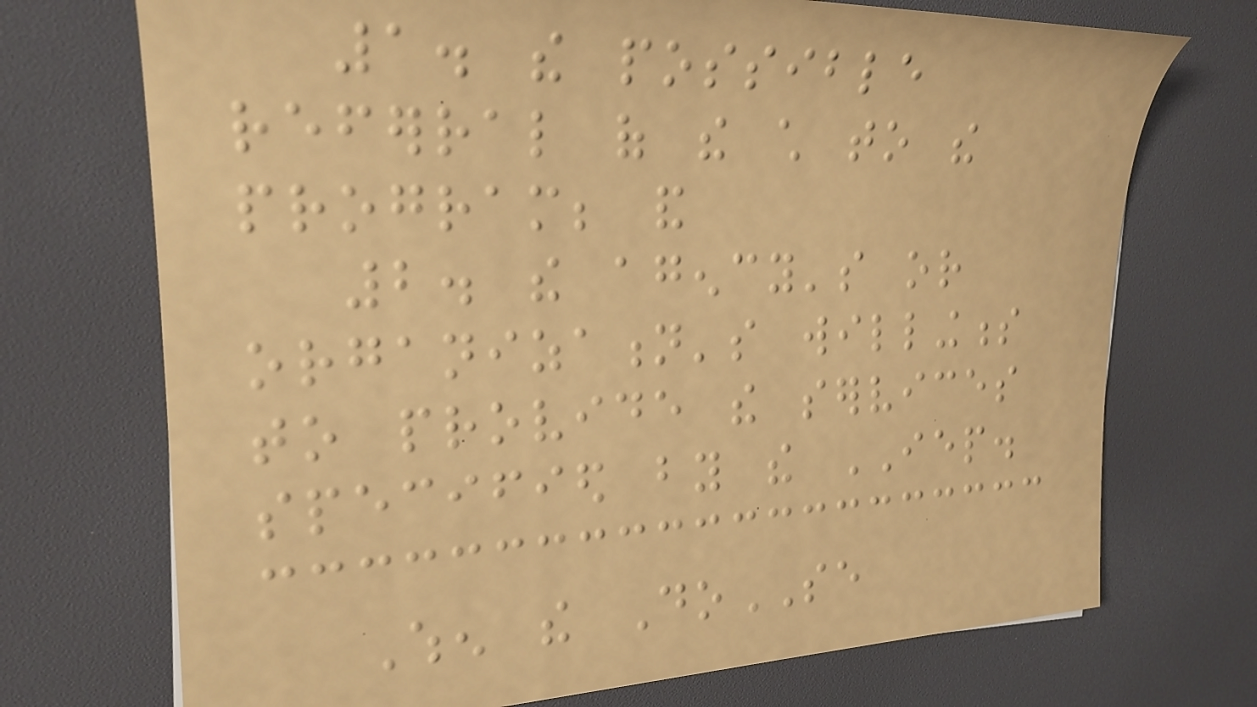1. the possible
referral of the child to the
program; and
2. the agency's or
organization's willingness
to provide the services
specified by the IEP.
When the DoSE
